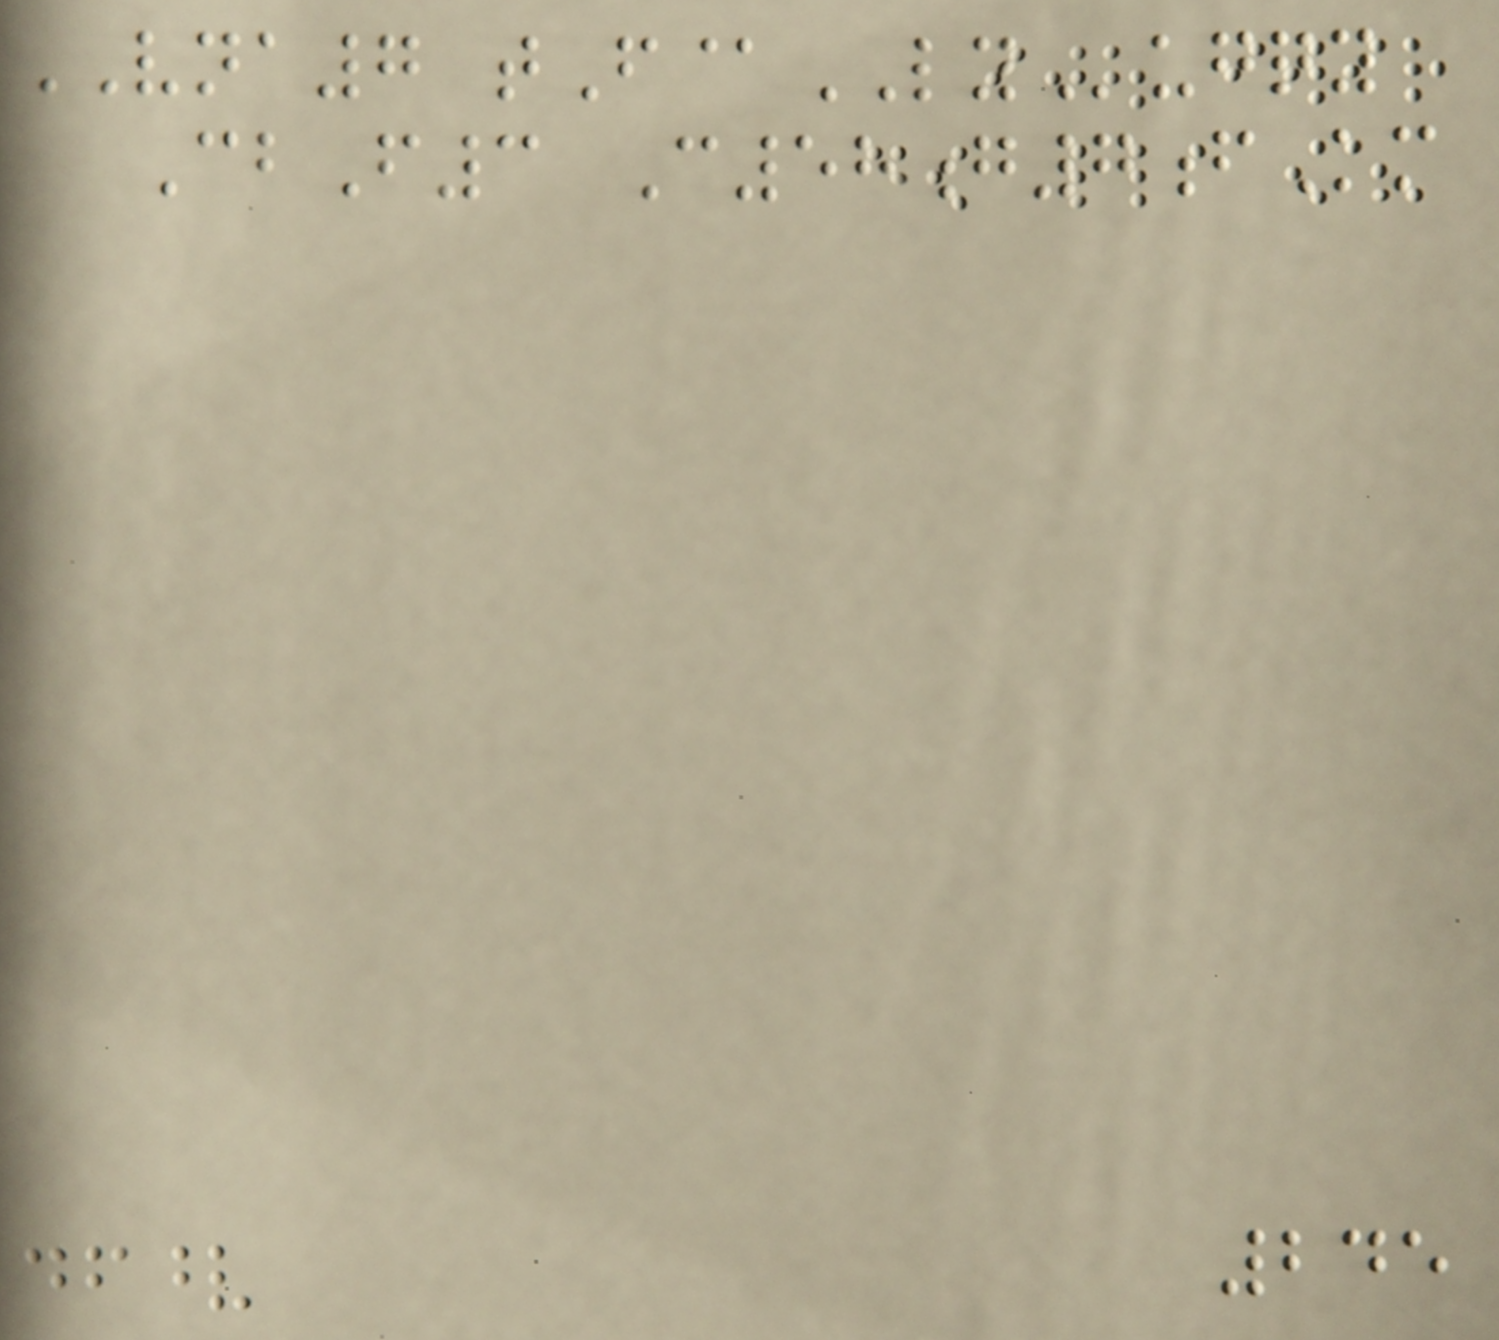VNA7 tF@LYugqy
CbF3 C58g7fKm
245
